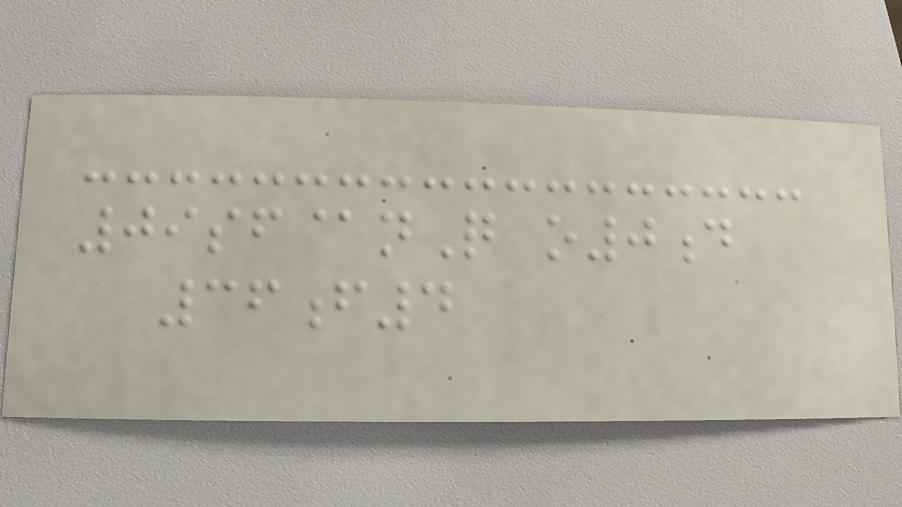09sf@nQ o0d
36f4
